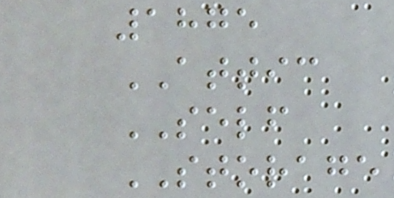1875
ATTIC
SELF
STORAGE
